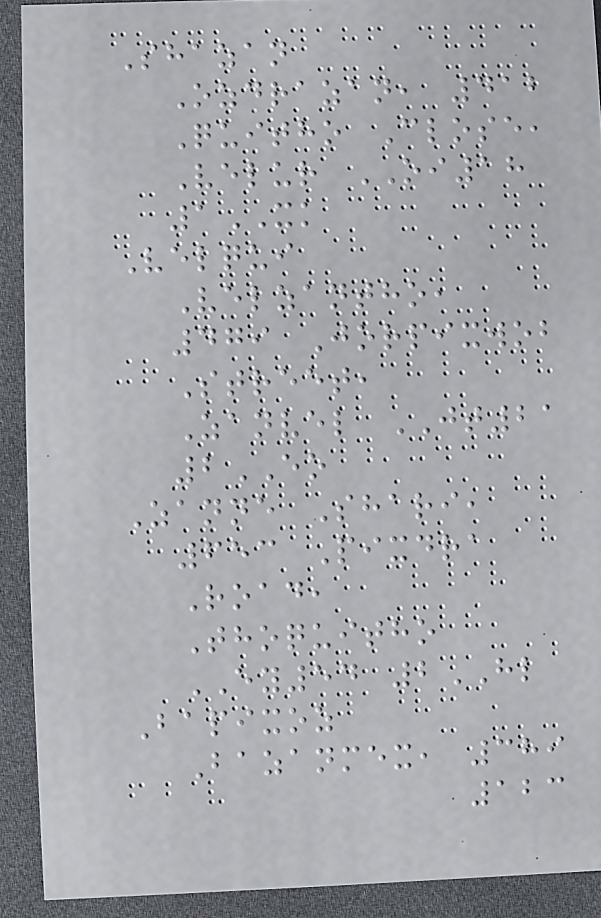Shazan
Ozdrazan, 412
Quitho Close,
Velur OI18
1XK
Velqui
Velzantho,
479 Jorpixwob
Street,
Zanvel JT21
2EO
Zanne Shari,
653 Pixdra
Road,
Thoquitho
EY54 2HL
Bapixoz
Bazanmex, 389
123
